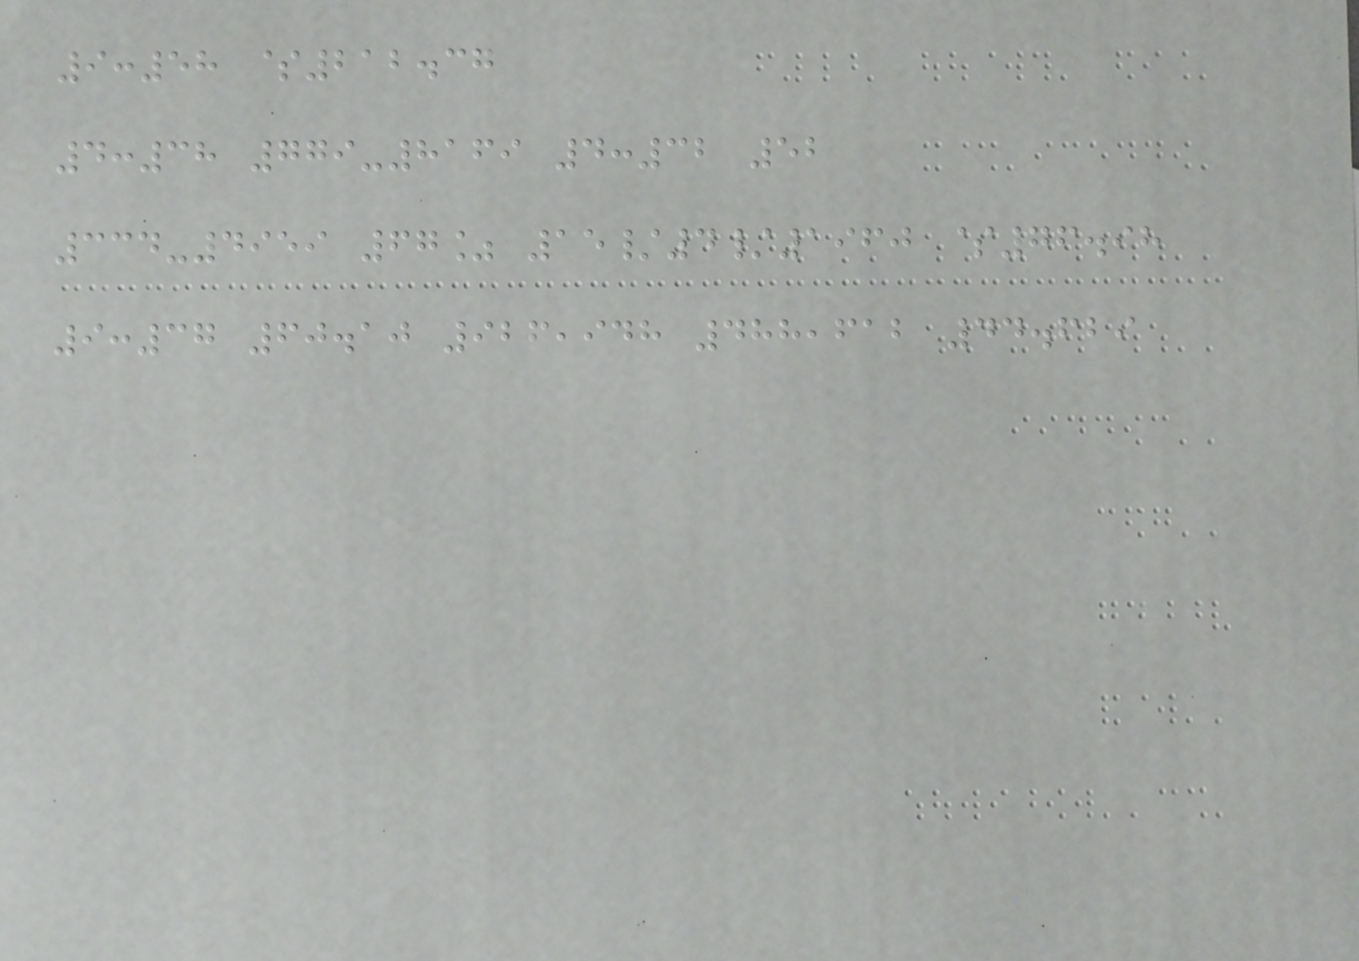9:58 $212.37
4:38 779-8169 4:32 52
334-4959 67% 15/4/1960 $76.98
9:37 60.10 926,948 488,612 44.629
